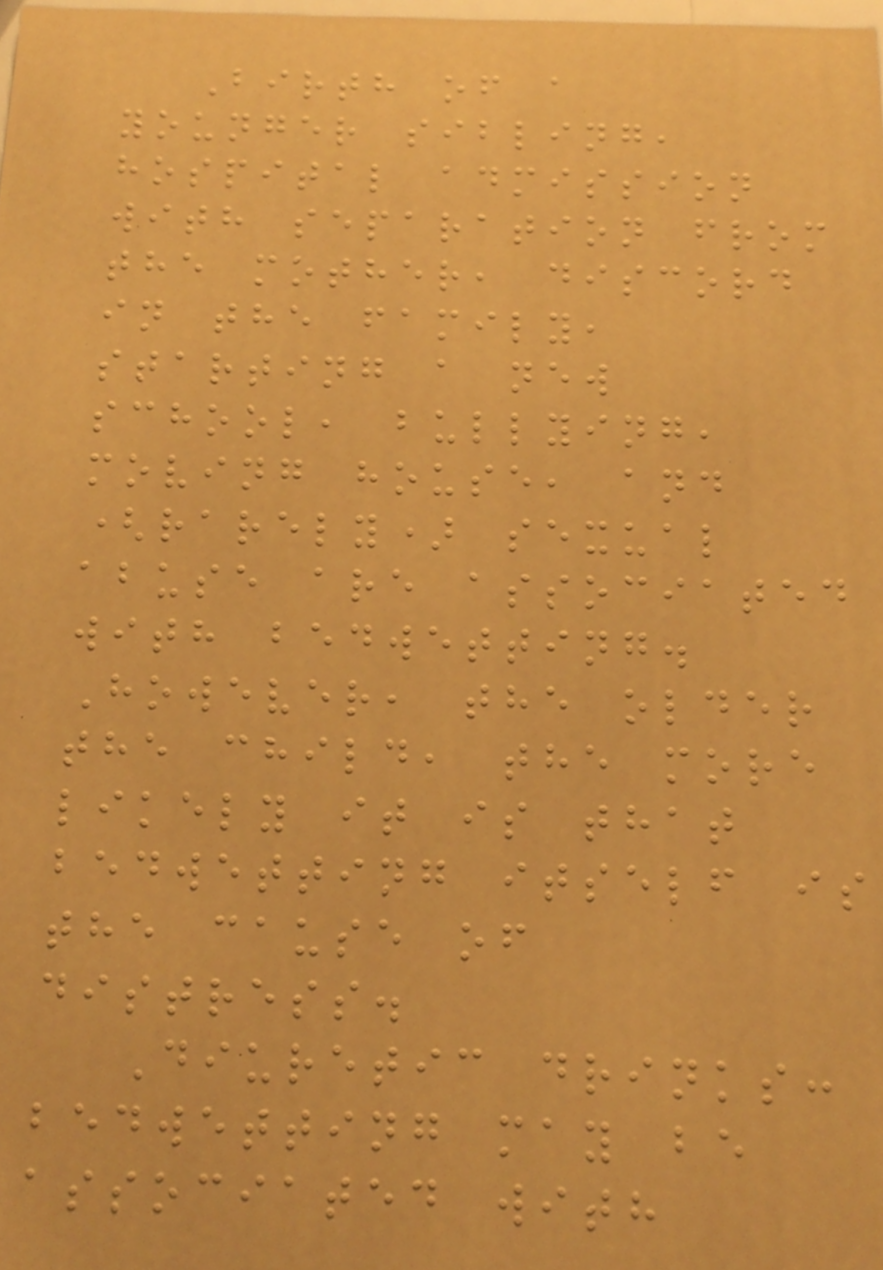Birth of a
younger sibling,
hospital admission
with separation from
the mother, discord
in the family,
starting a new
school, bullying,
moving house, and
(rarely) sexual
abuse are associated
with bedwetting.
However, the older
the child, the more
likely it is that
bedwetting itself is
the cause of
distress.
Diuretic drinks:
bedwetting may be
associated with
